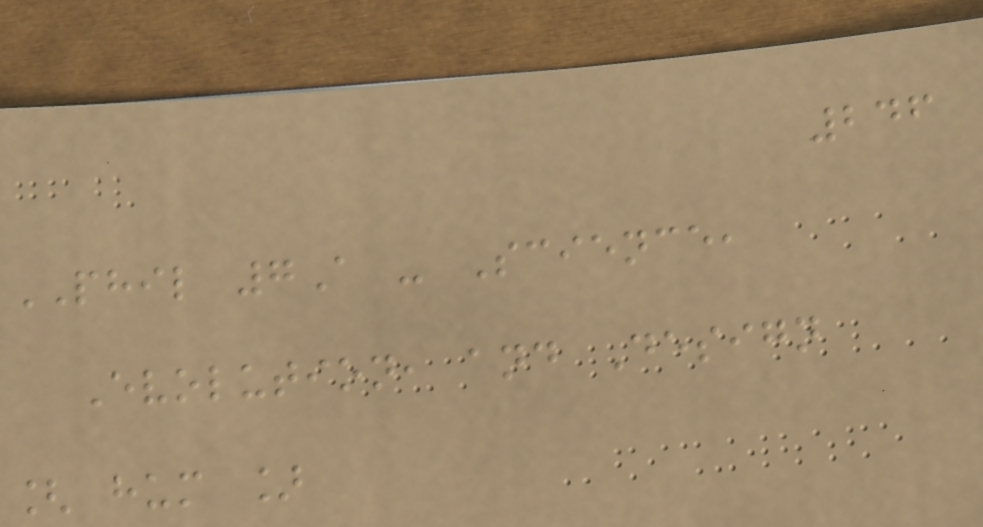246
PHIL 7A - Science,
Evolution, and Design
[ hum ]
